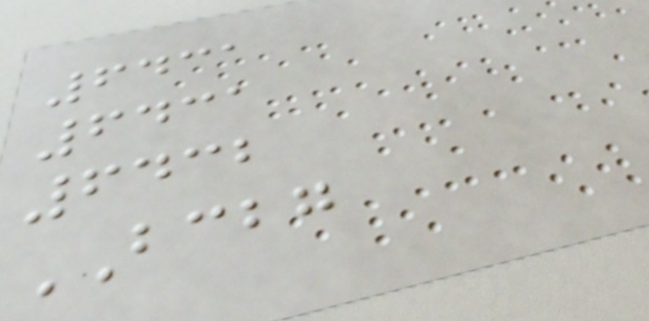6431
6431
6432
BCBG
